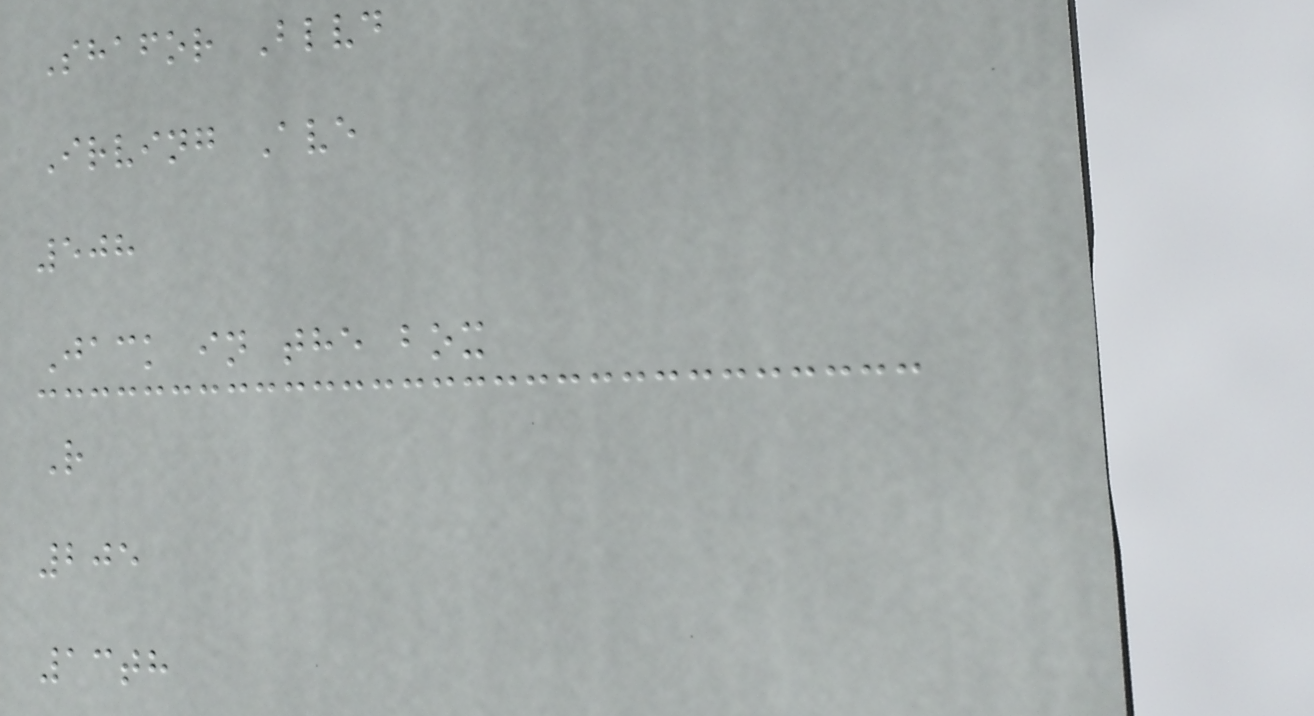Shafor Blvd
Irving Ave
508
Jack in the box
R
205
13th
